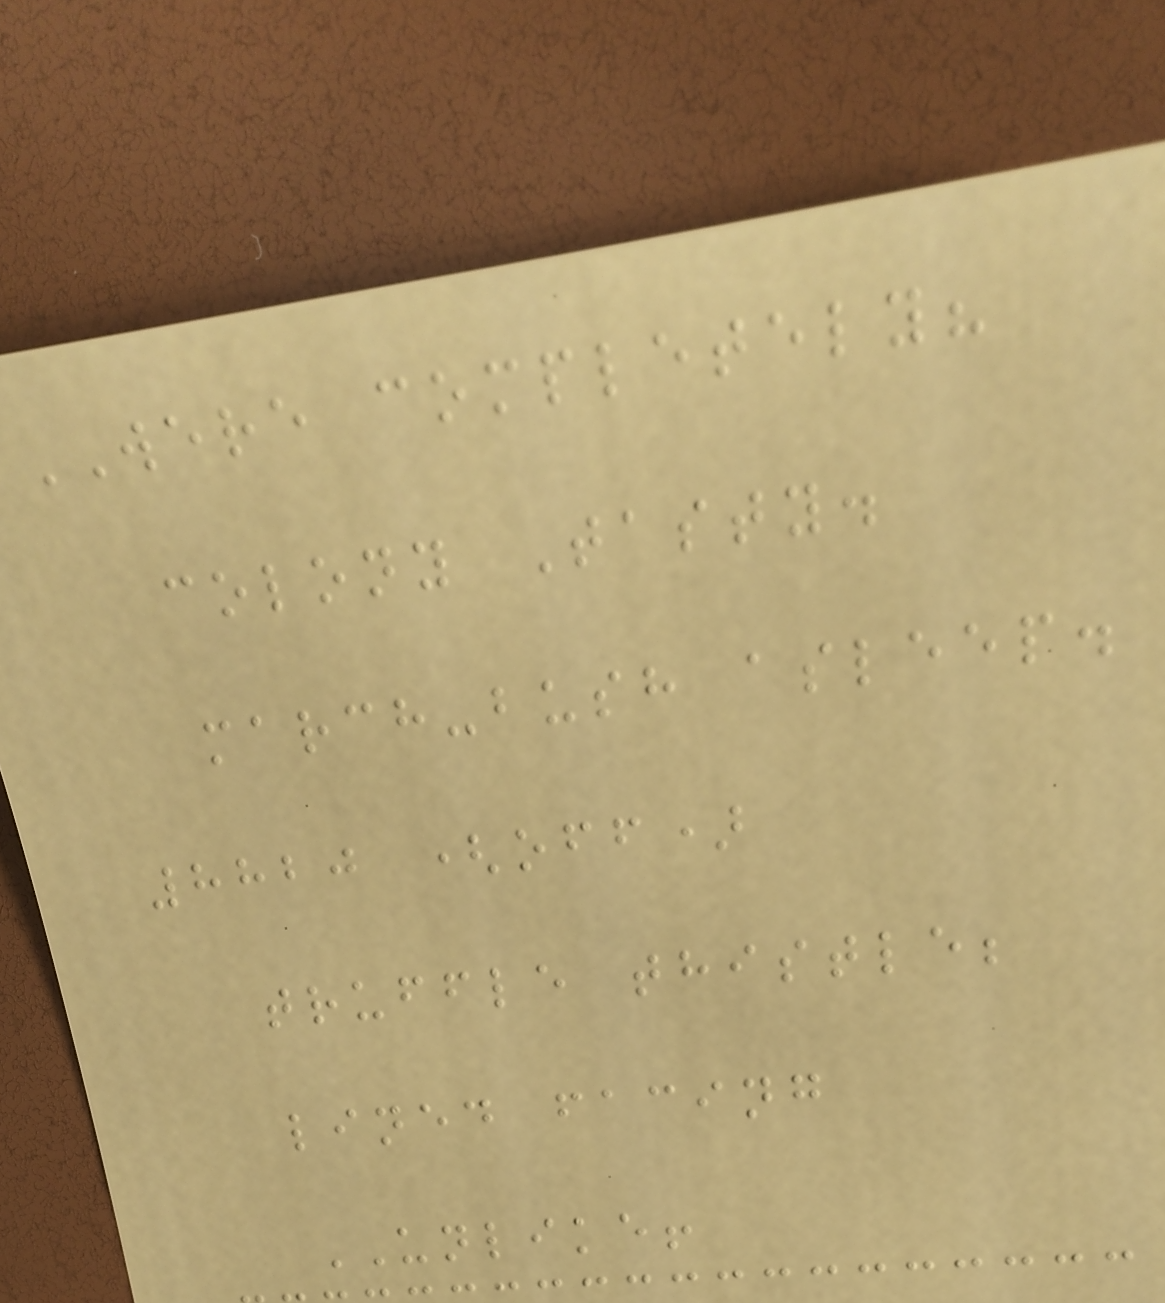WERE completely?
colony Tasty.
march-bush asleep.
8820 (off)
truffle thistle;
lined facing
UNLIKE!
